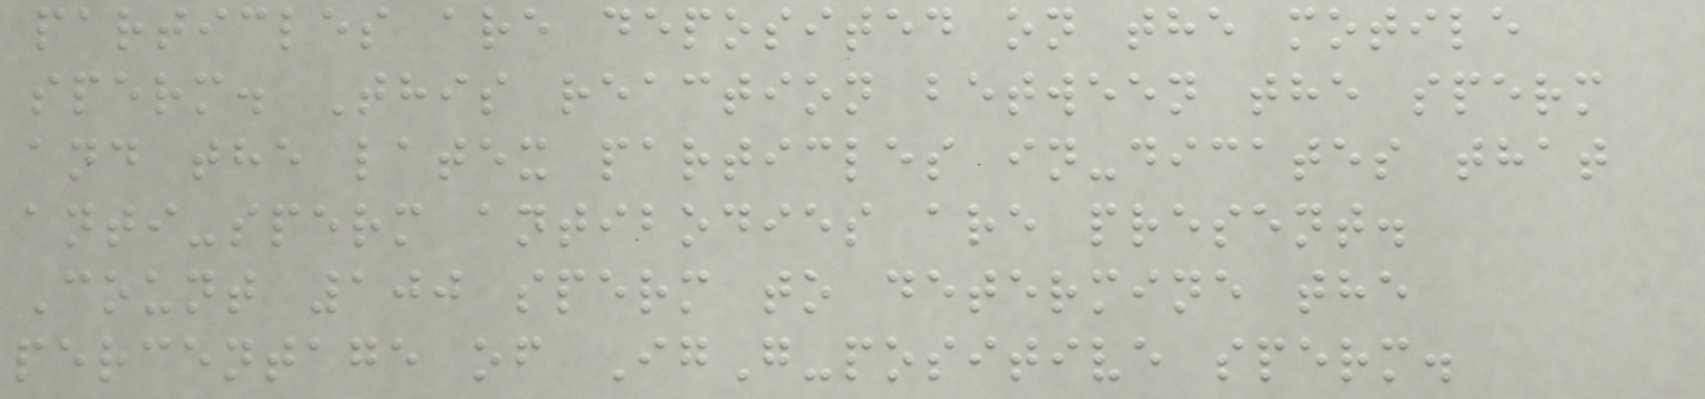particles are deposited on the motile
sperm. This reaction between the sperm
and the latex particles in-dicates that
anti-sperm antibodies are present.
Count 100 sperm to determine the
percentage of IgG-positive sperm.
